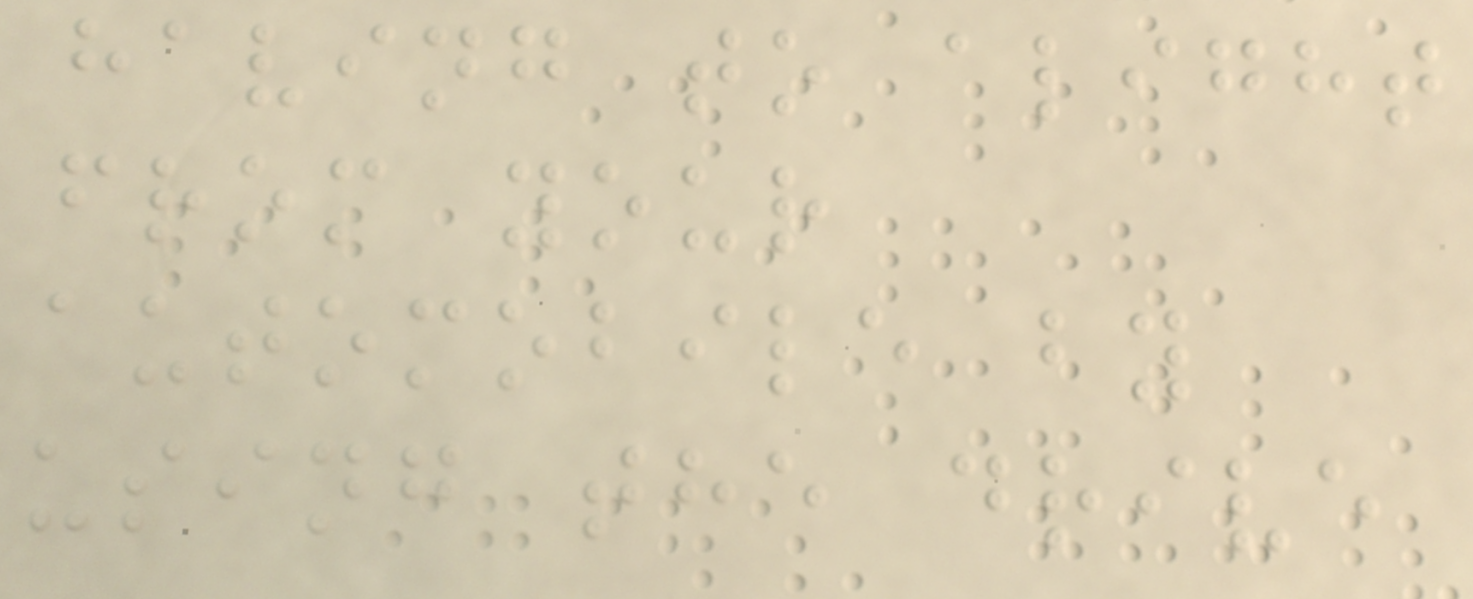having to alight
from your
automobile by
using the drive
